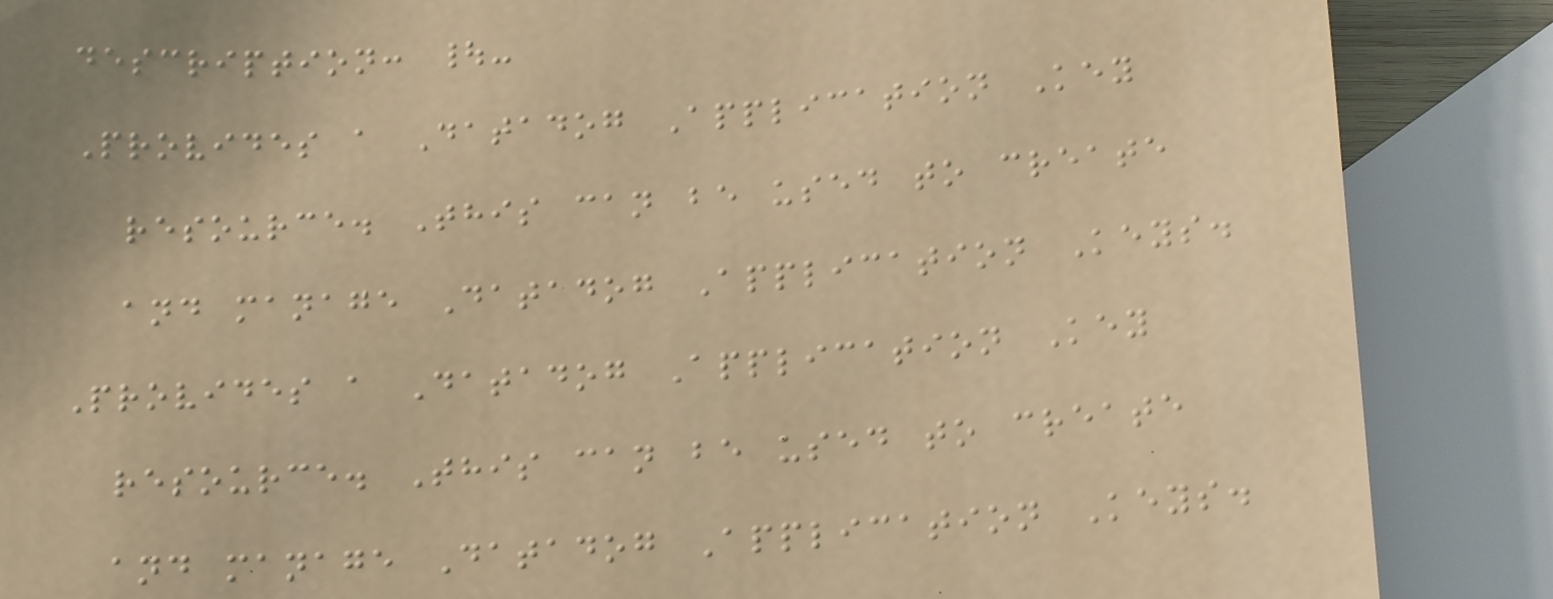description: |-
Provides a Datadog Application Key
resource. This can be used to create
and manage Datadog Application Keys.
Provides a Datadog Application Key
resource. This can be used to create
and manage Datadog Application Keys.
